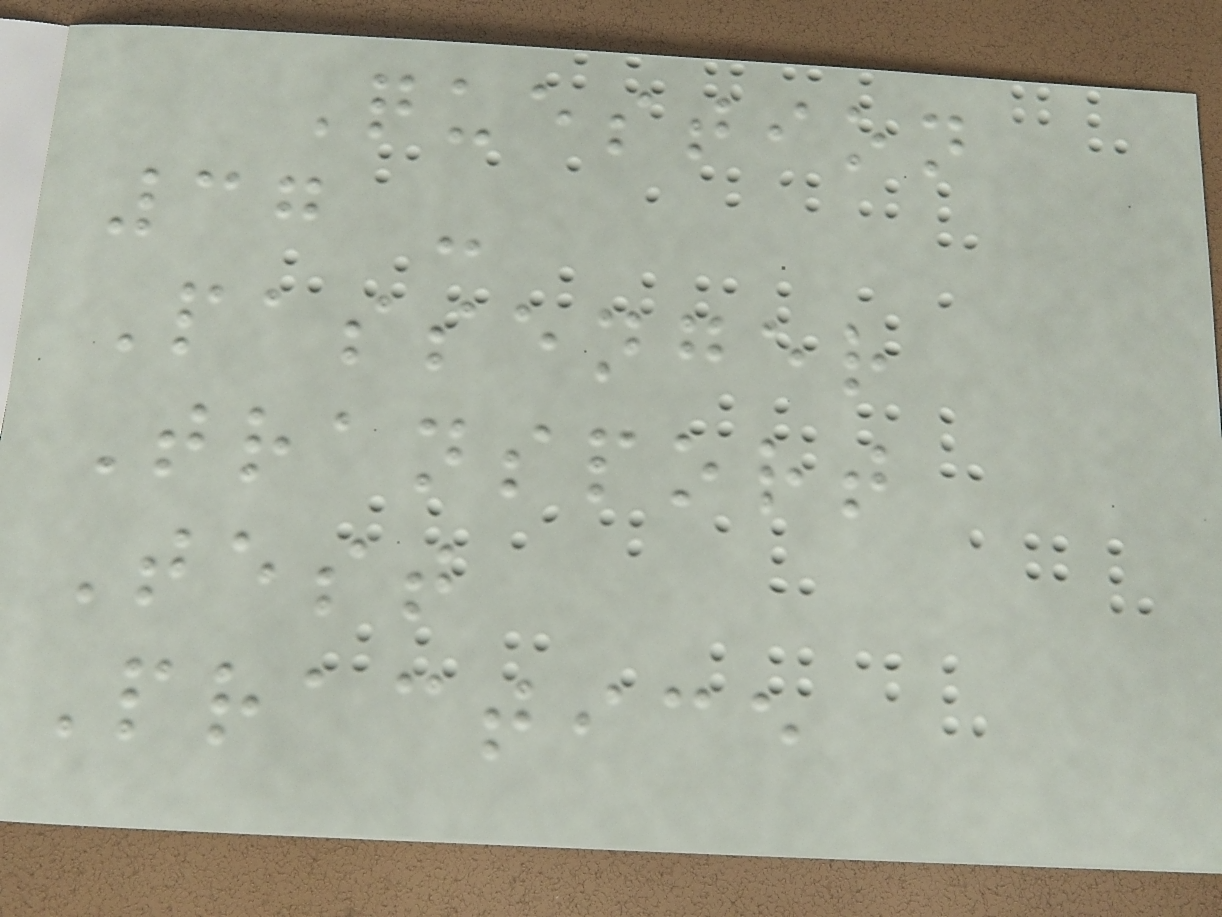Question
37 -
Passenger
Transport
Test
Practice
